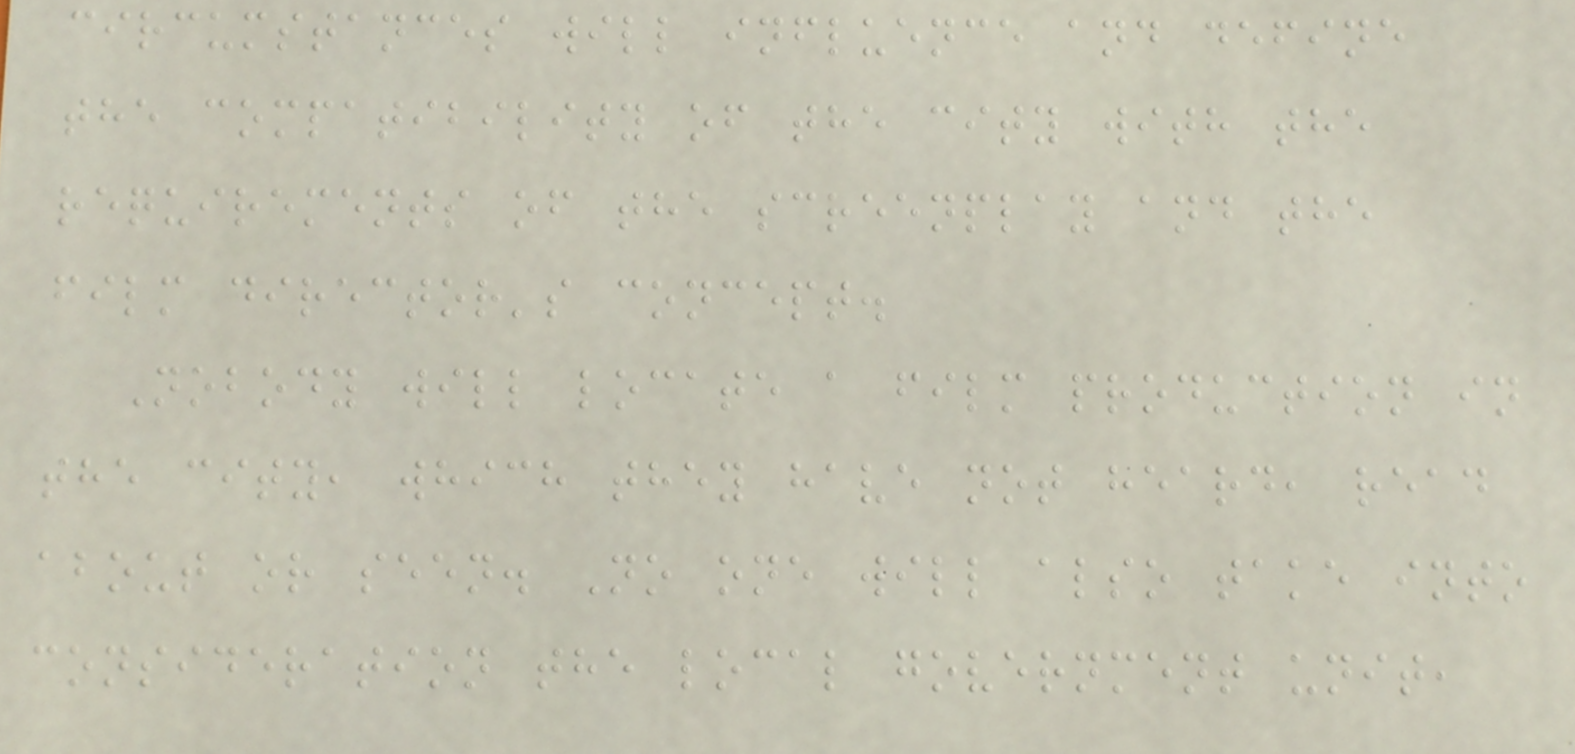circumstances will influence and define
the compatibility of the city with the
requirements of the screenplay and the
film director's concept.
Nobody will locate a film production in
the city, which they have not heard, read
about or seen. No one will also take into
consideration the local government unit,
